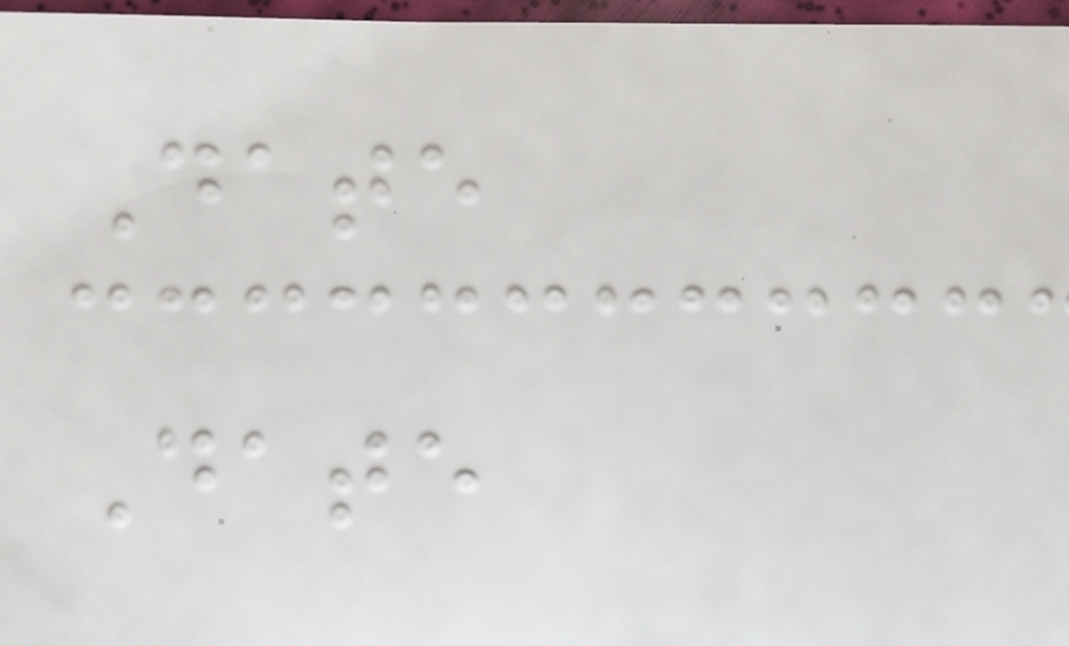Date
Date
